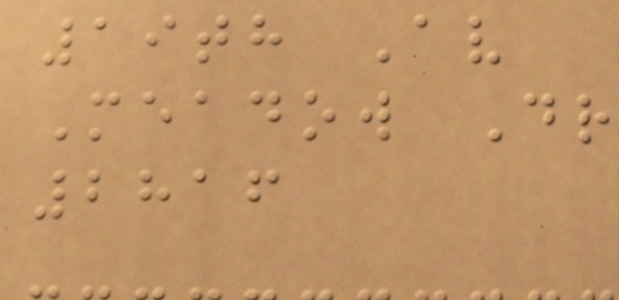19th Av
Meadow Dr
2816
